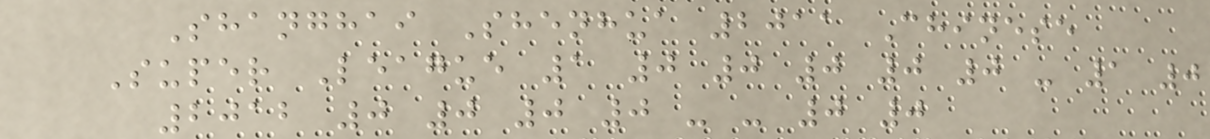Shanghai Shenhua 2011 Chinese
Super League 1 0 0 0 0 0 - 1 0
2012 0 0 0 0 - - 0 0
